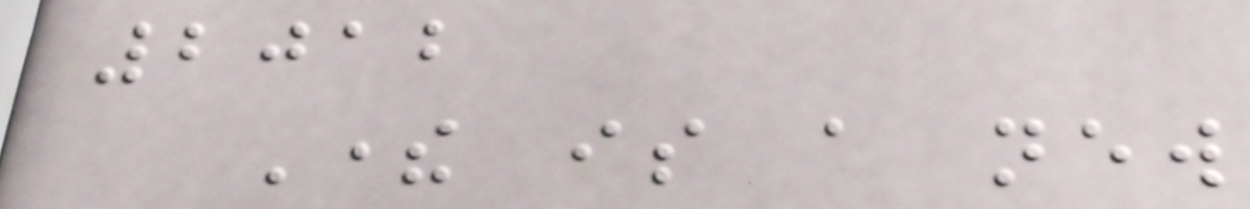2012
There is a new
